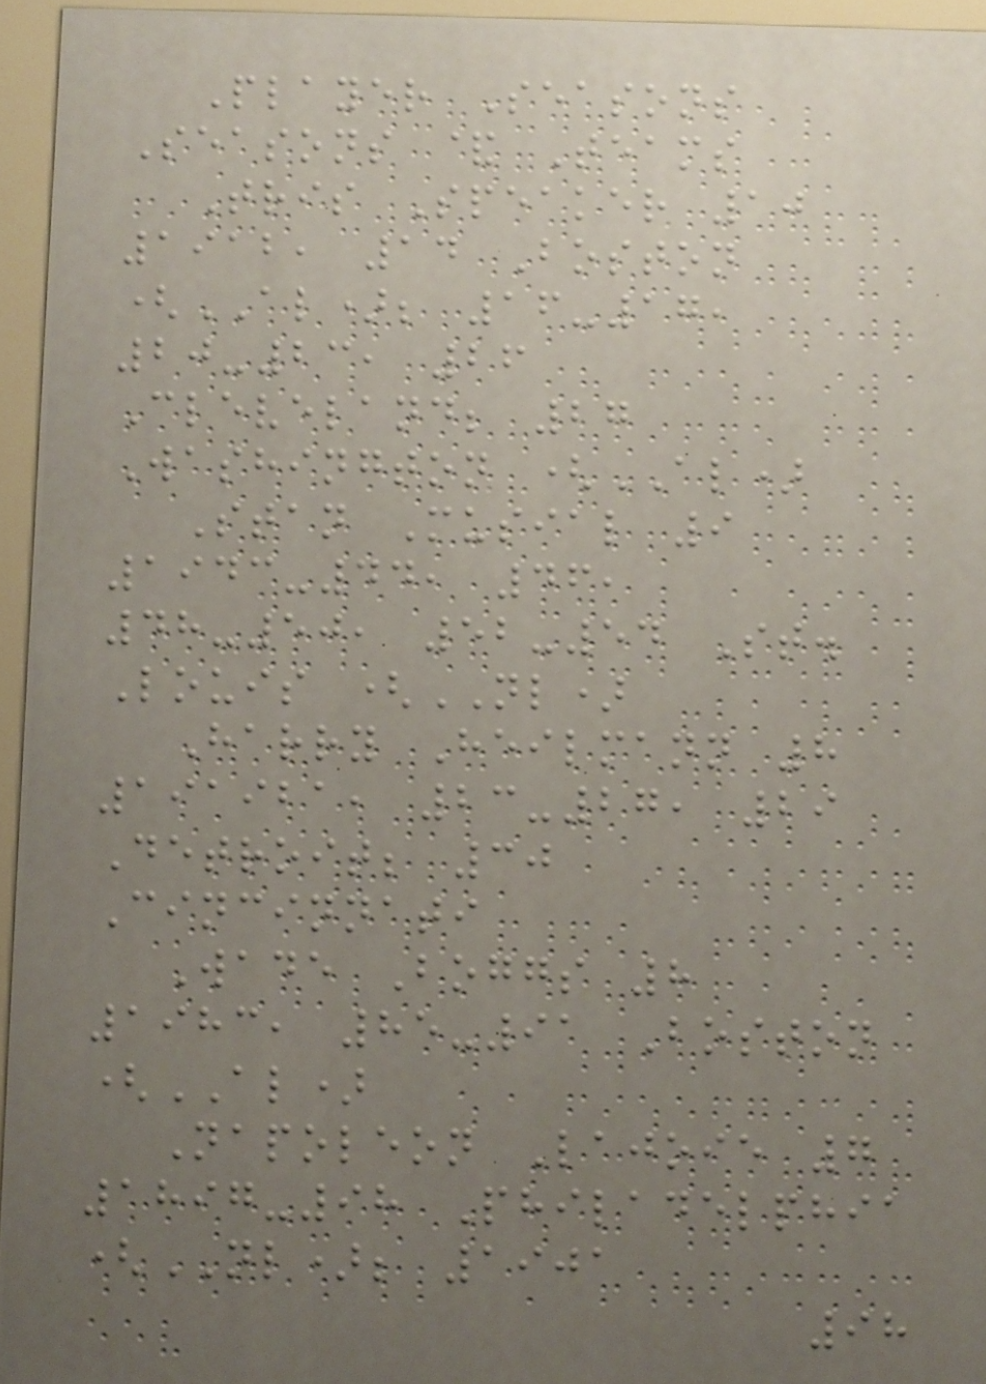Player Seasons
Seasons & Teams
Tris Speaker 10
1912, 14 Boston
(AL); 16-17,
20-23, 26
Cleveland; 27
Washington (AL)
Stan Musial 9
1943-44, 46,
48-50, 52-54 St.
Louis (NL)
Harry Heilmann 8
191921, 23-27, 29
Detroit; 30
Cincinnati
Wade Boggs 8
1983, 85-91 Boston
(AL)
Napoleon Lajoie 7
1897-98 Philadelphia
(NL); 1901
98
